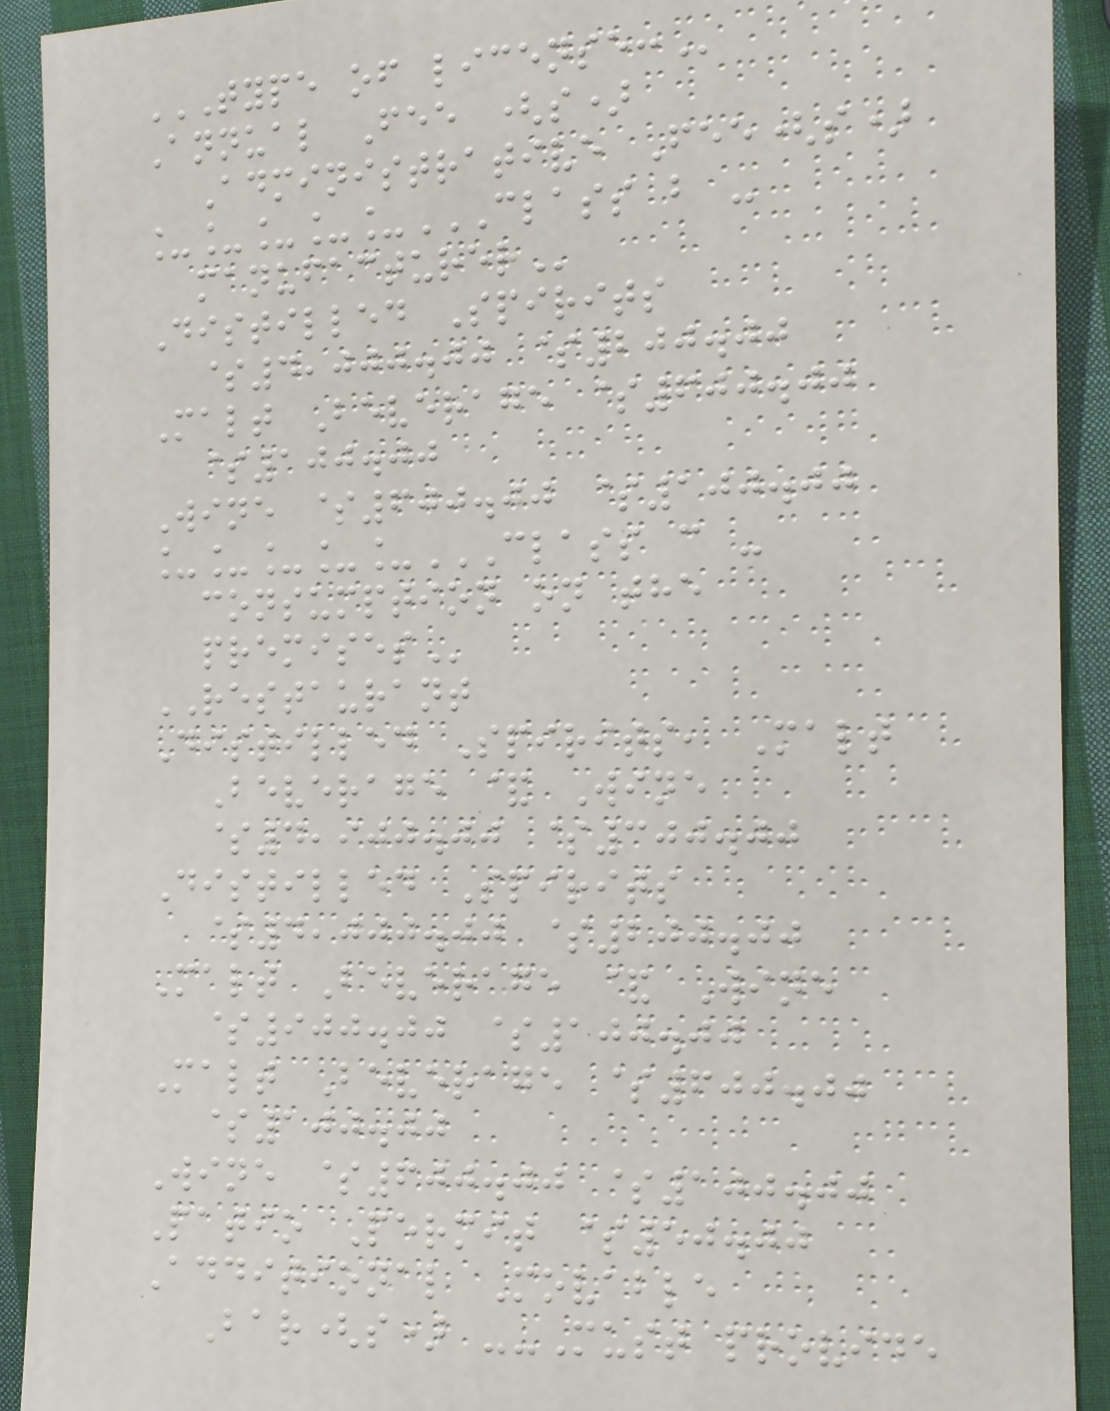TYPE OF LICENSE:
Annual Fee (s)
Administrative Fee(s)
_____CLASS B -
MANUFACTURER
Distilled Spirits
$4,000.00 $200.00
Malt Beverage $600.00
$100.00
Wine $600.00 $100.00
_____CLASS C -
CONSUMPTION ON THE
PREMISES
RESTAURANT
Distilled Spirits, Malt
Beverage & Wine
$4,900.00 $300.00
Distilled Spirits
$4,000.00 $200.00
Malt Beverage & Wine
$900.00 $100.00
Malt Beverage $600.00
$100.00
Wine $600.00 $100.00
Patio Permit $50.00
Additional Movable
Bar(s) --Must provide
